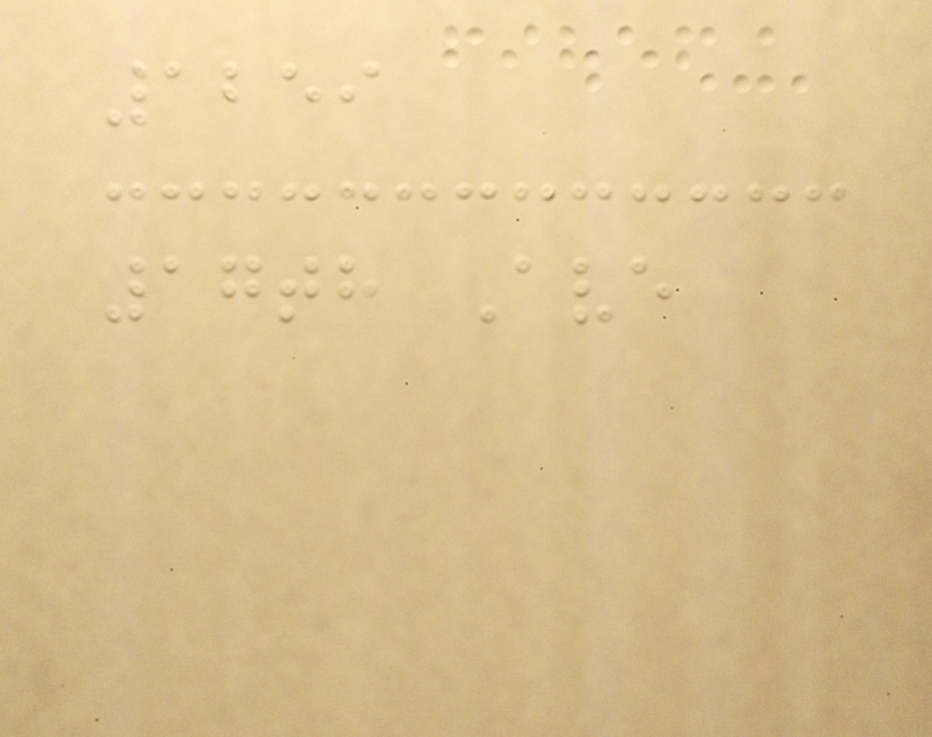1259
17th Ave
